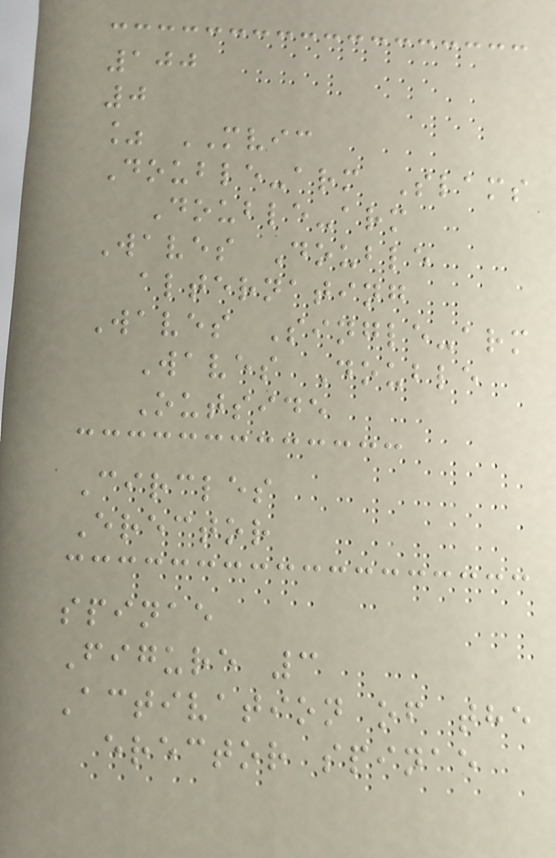100
0
% MVIC
Double-arm Slams
Double-arm
Waves Double
alternating
Waves Single-arm
Waves Double
Outside
Circles
Erector
spinae
Figure 3
Activation of the
erector spinae
